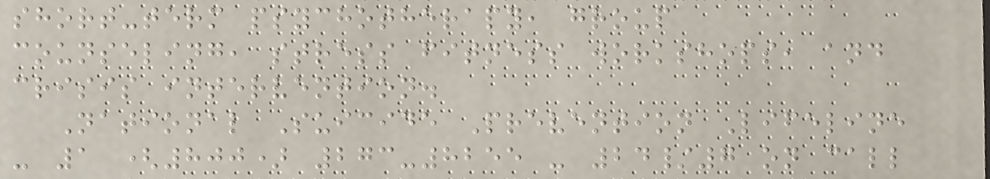short-term psychotherapy, group
counseling, stress fitness workshops, and
crisis intervention.
National Suicide Prevention Lifeline
- 1 (800) 273-8255 - 24/7 on call
